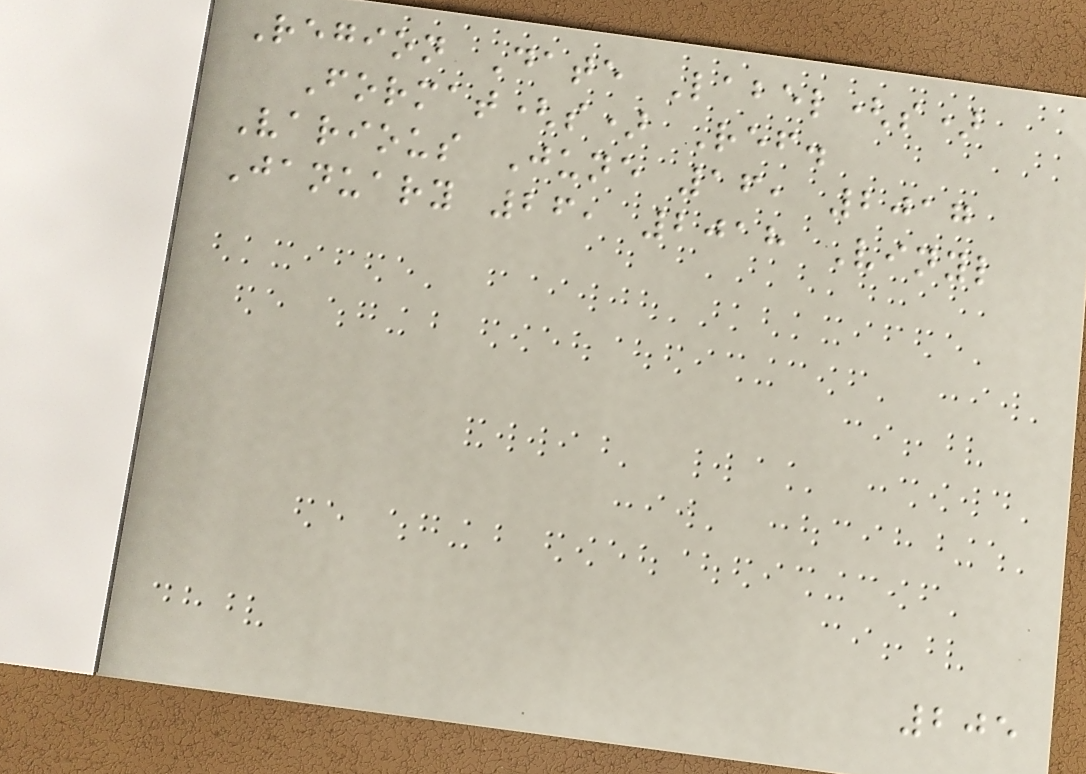Region Date Label(s)
Format(s) Ref.
Various June 16, 2017
January 26, 2018 Vinyl
205
